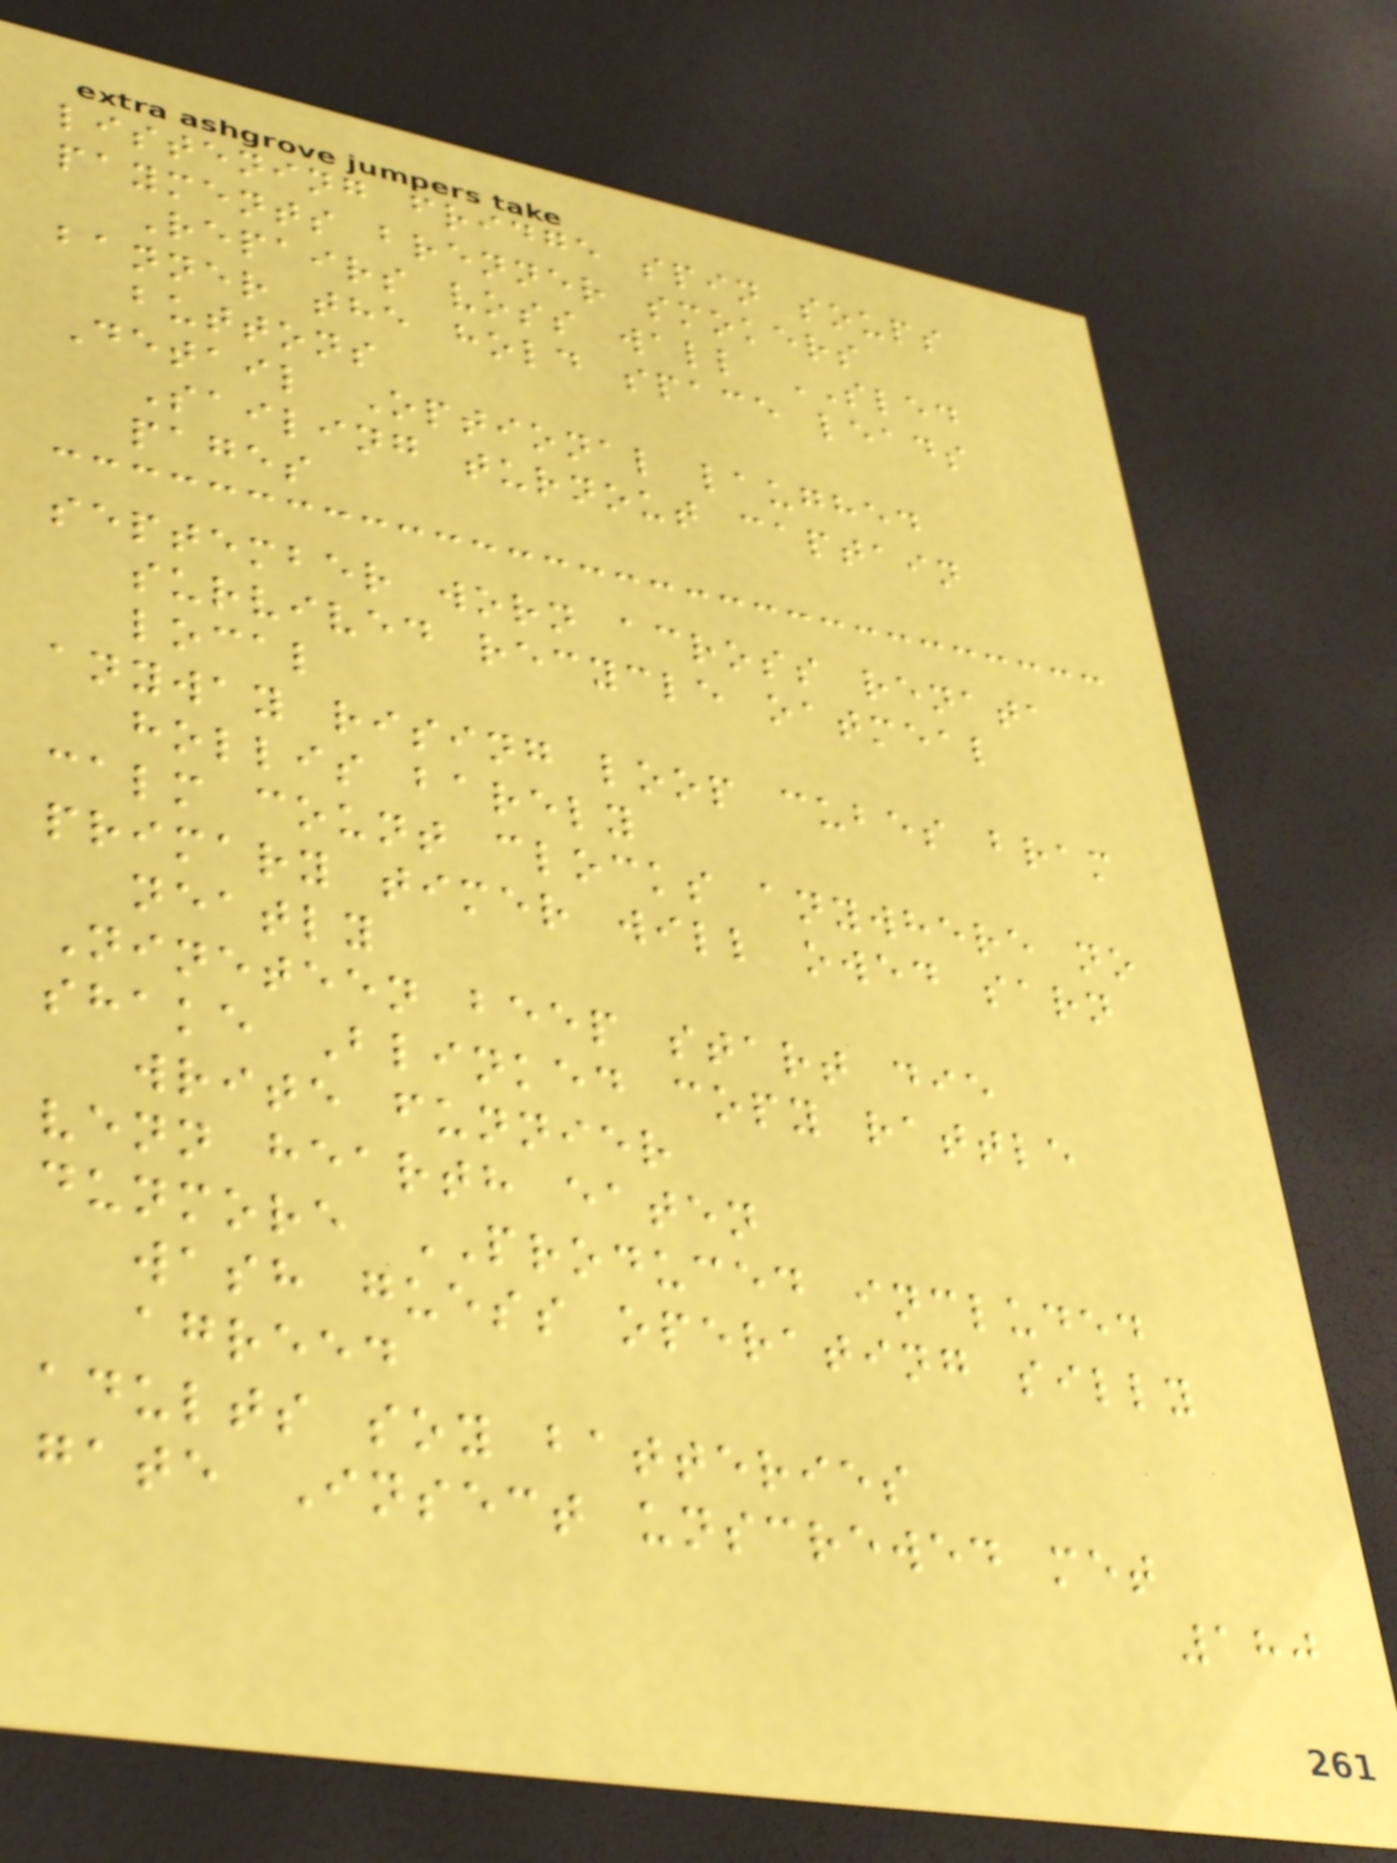listening fridge spin soups
payments brenner smokers
Repairs voss wall SLED
banner the hold space leads
buttons
Detail Optional laughed
Sailing turnout captain
pages
september worn across renata
survived recycle oatmeal
local
anyway rising loop cubes bram
hollis barely
calm count clocks anywhere no
primary timer will owed sarn
neatly
Nineteen beep start die
shake Blinked copy rattle
write funnier
venn hearth eaten
dunmore PRODUCED included
wash guess operating silly
agreed
adults soy batteries
gate Insect unscrewed met
180
